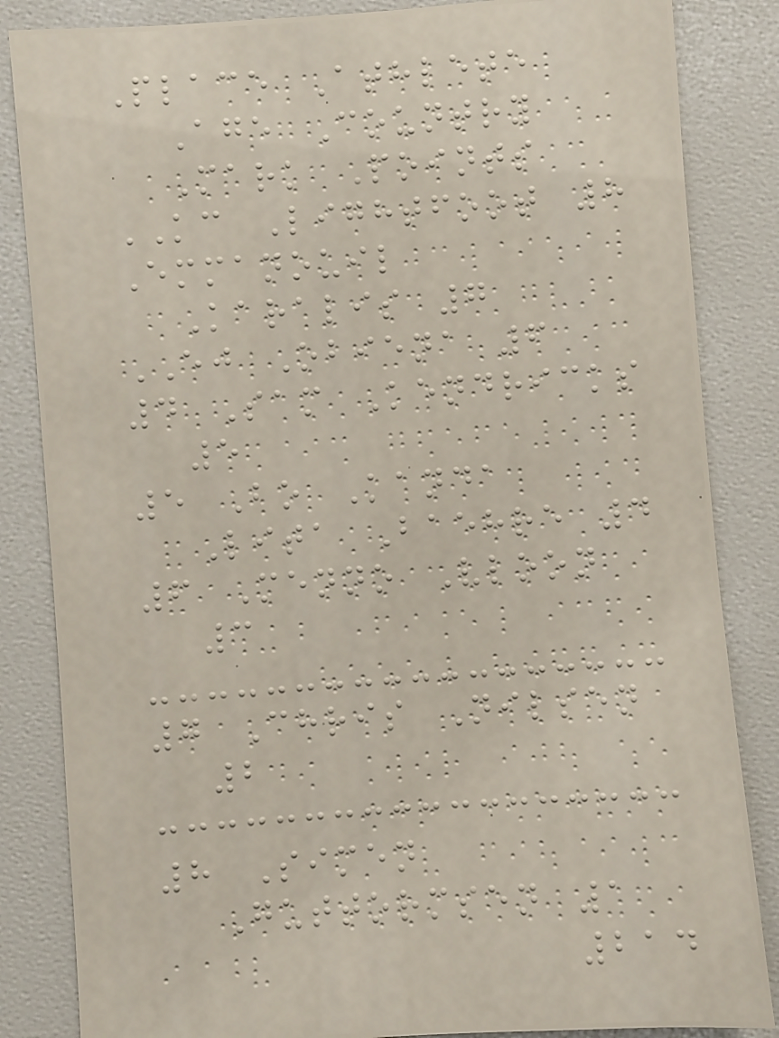Place Athlete
Age Country
Mark Points
KC Lightfoot 8
Emmanouil
Karalis 7
EJ Obiena 6
4 Sam Kendricks
5
5 Bo Kanda
Lita Baehre 4
6 Menno Vloon
3
7 Chris Nilsen
2
8 Simen
Guttormsen 1
214
